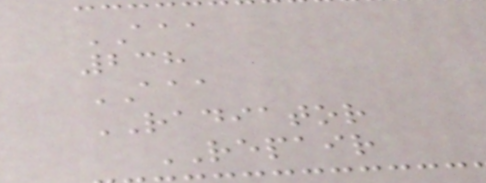AAA
238
AAA
RADIATOR
REPAIR
